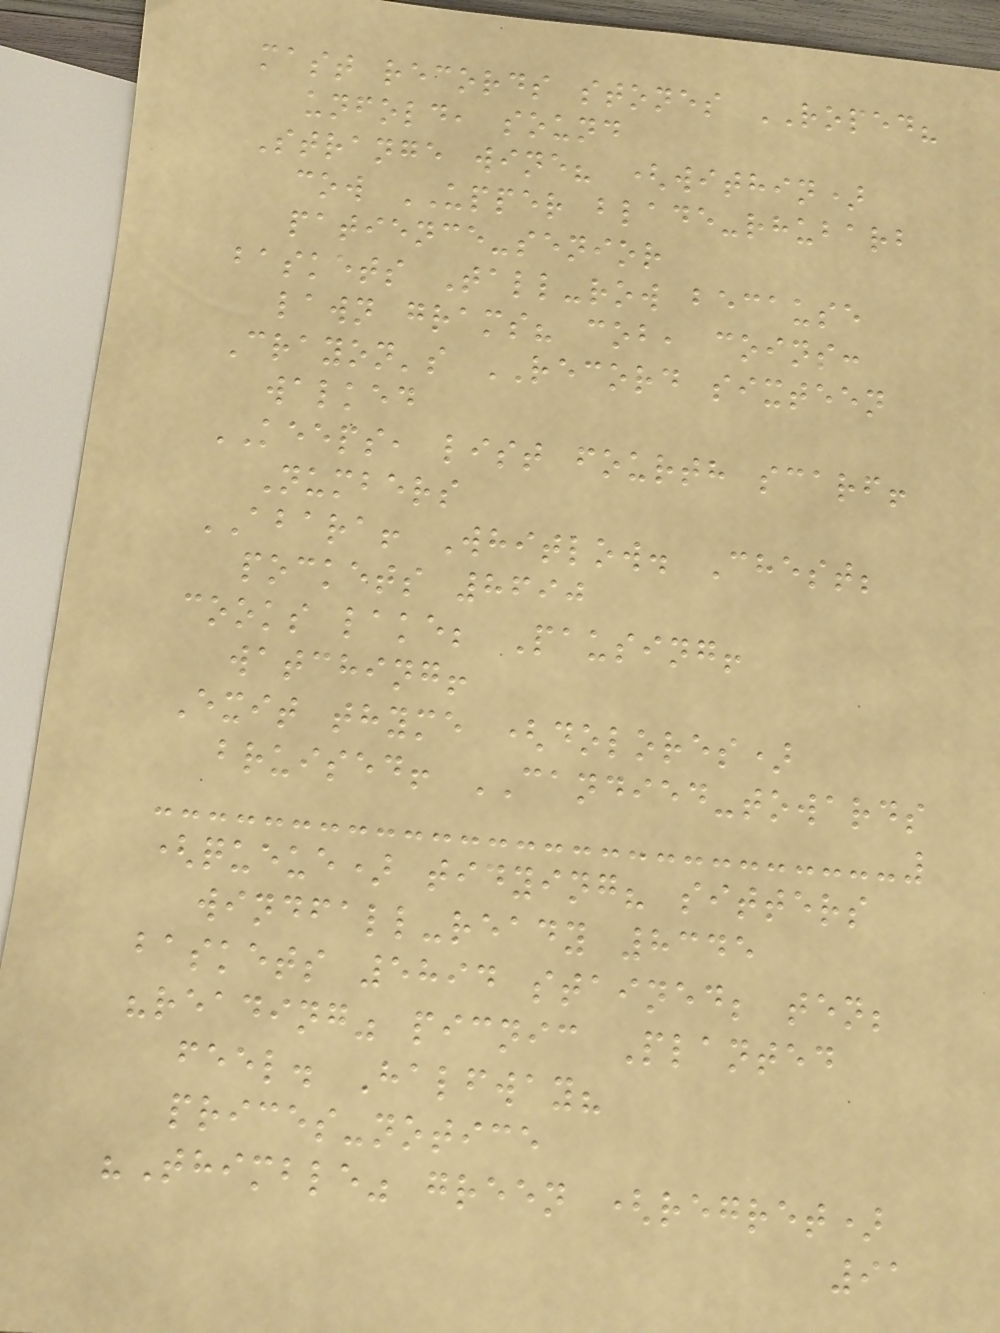mast records stones ROPED?
unfold, sound
Strange wine? (within)
cow UPPER blade-rhubarb
patience-senior
baskets Tall-row because
lawn grams? cob, coins:
Crayon's RECORD sixteen
walked
KEEPS, list fourth scarf!
Numbers
ABARA! Whitlow. Chest;
pockets 8690
cooks lake; Pausing!
watching!
Exit thyme (dolores)
bruised! CANDIED-towards
(queue) tidying? sitters
windfall-ready 8345
baskets 5894 stained; ten;
"reading" picnic Planted
feel. Halfway?
prices-notice
"Thimble" green (regret)
91
